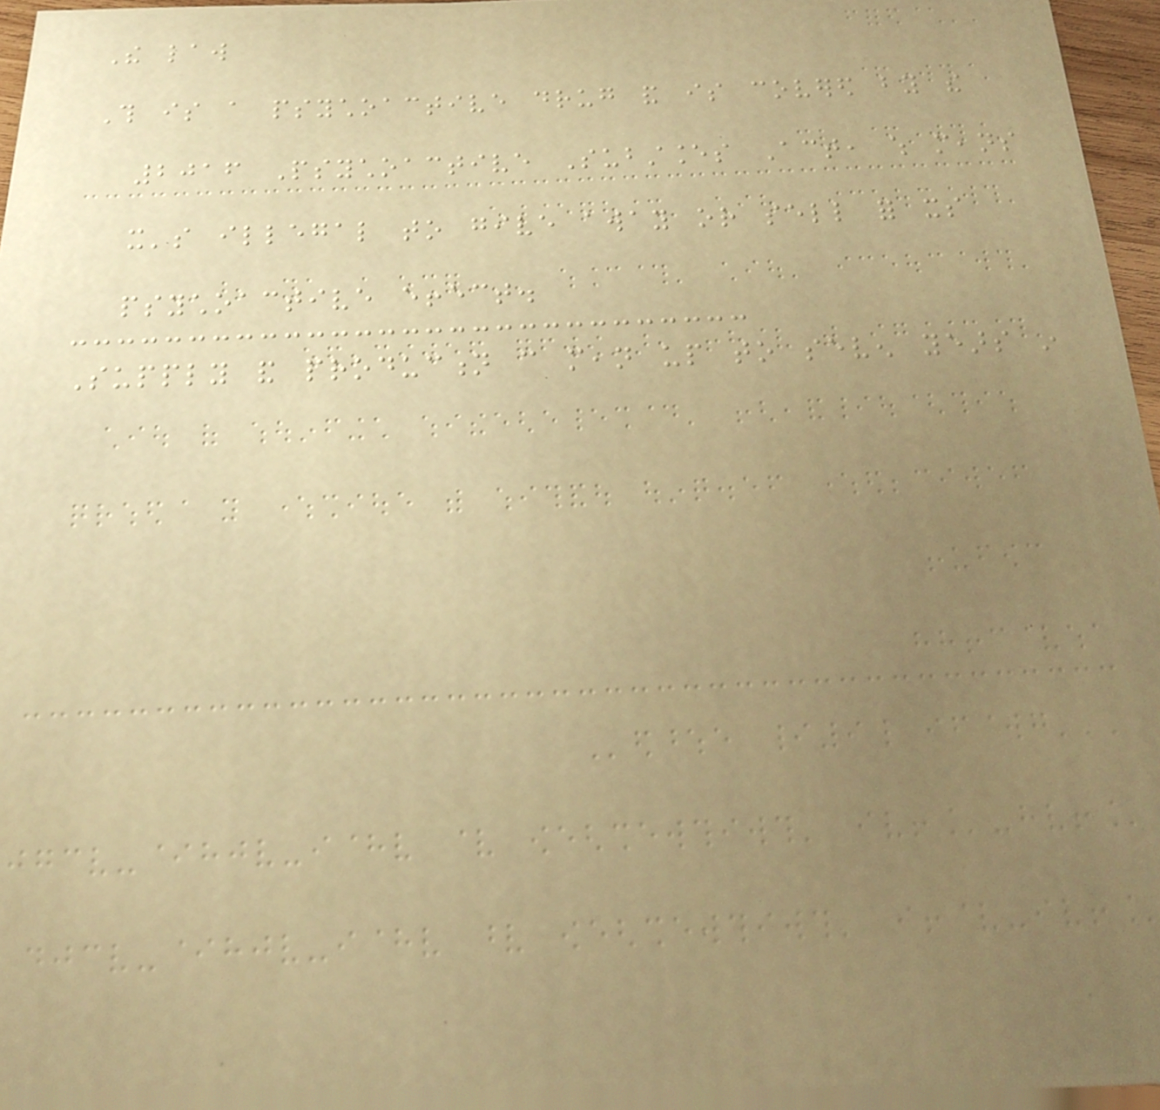The law
This is a psychoactive drug and is covered by the
2016 Psychoactive Substances Act, which means
it's illegal to give away or sell for its
psychoactive effect.
Supply and production can mean up to seven years in
